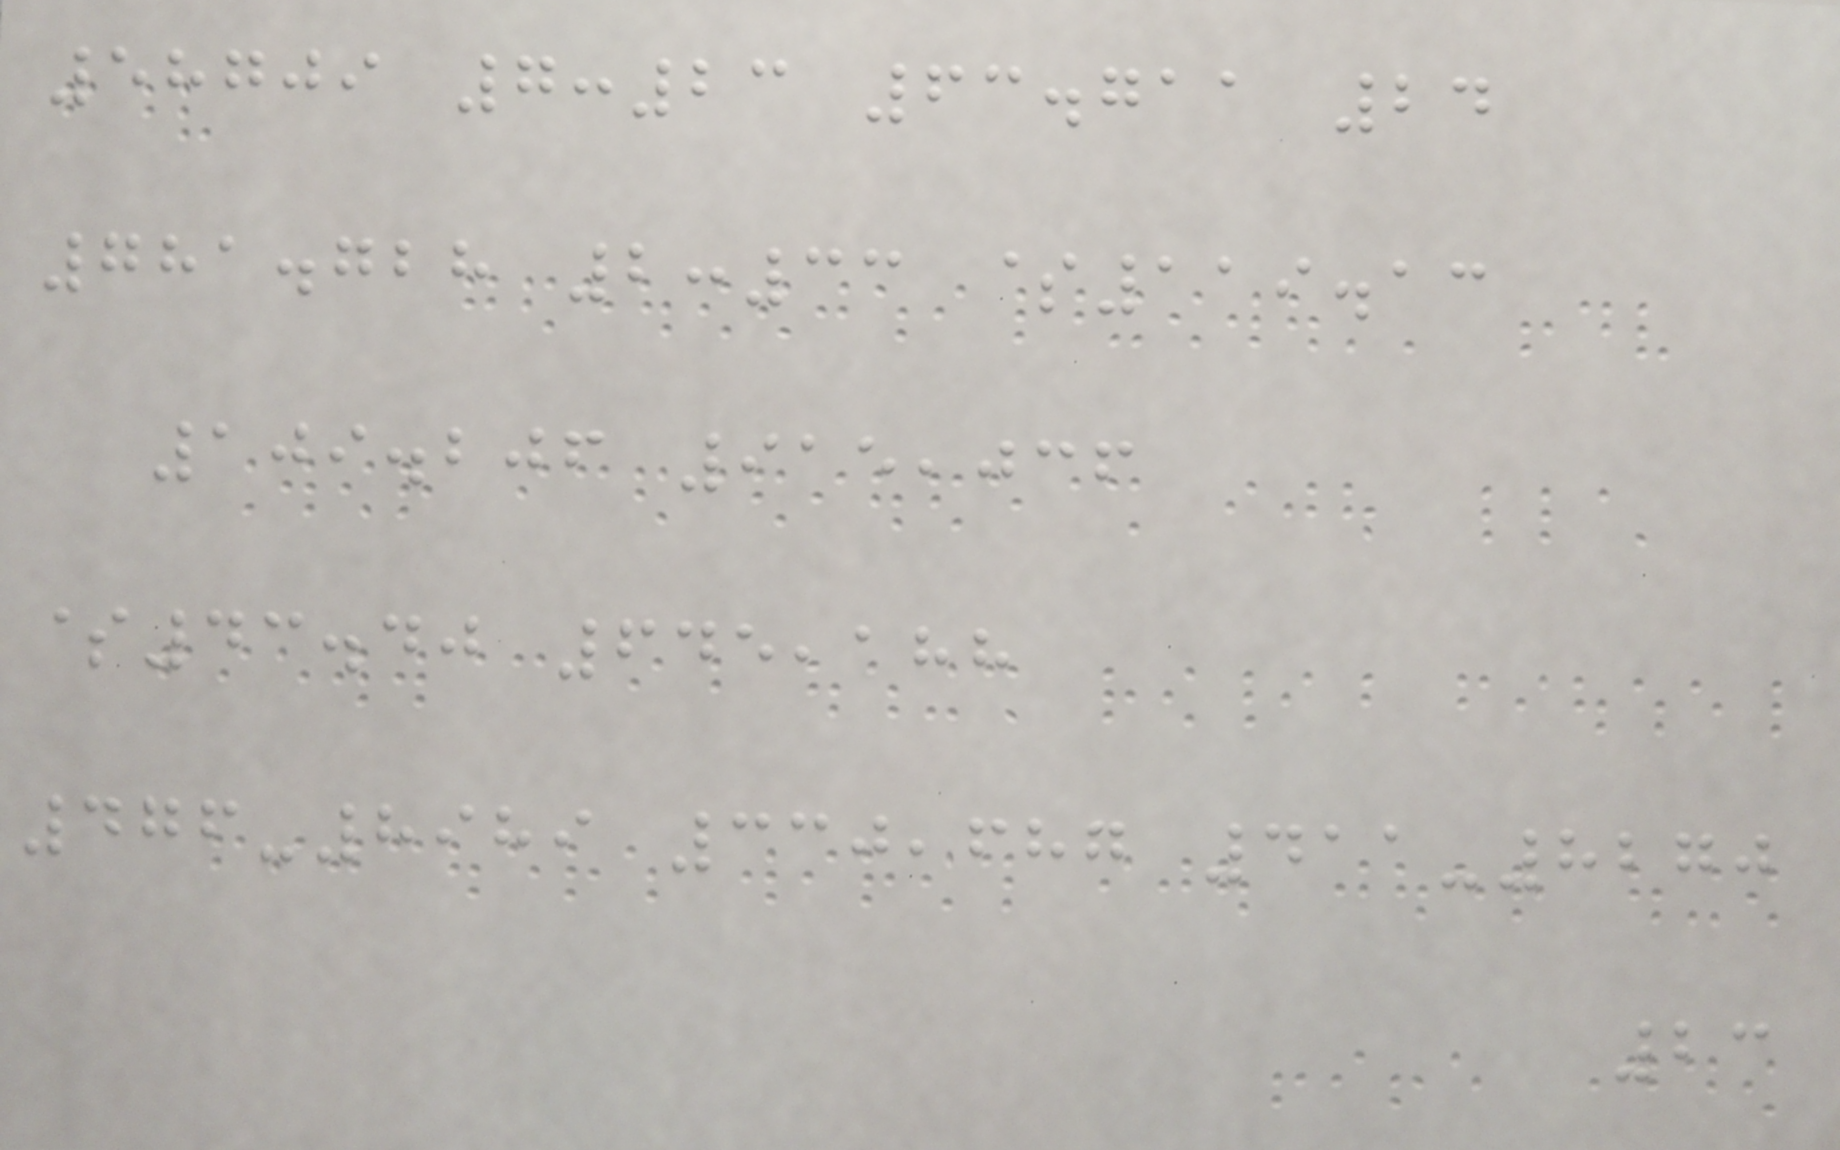58709 7:23 63.711 24
781.728 2:33 $119.13
109.206 915,036
$43.40 645,188
476-8989 330,687 411-8270
23
